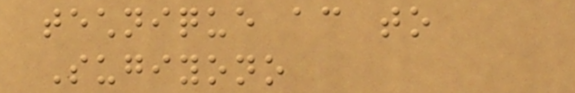technique according to
Sugiyono
